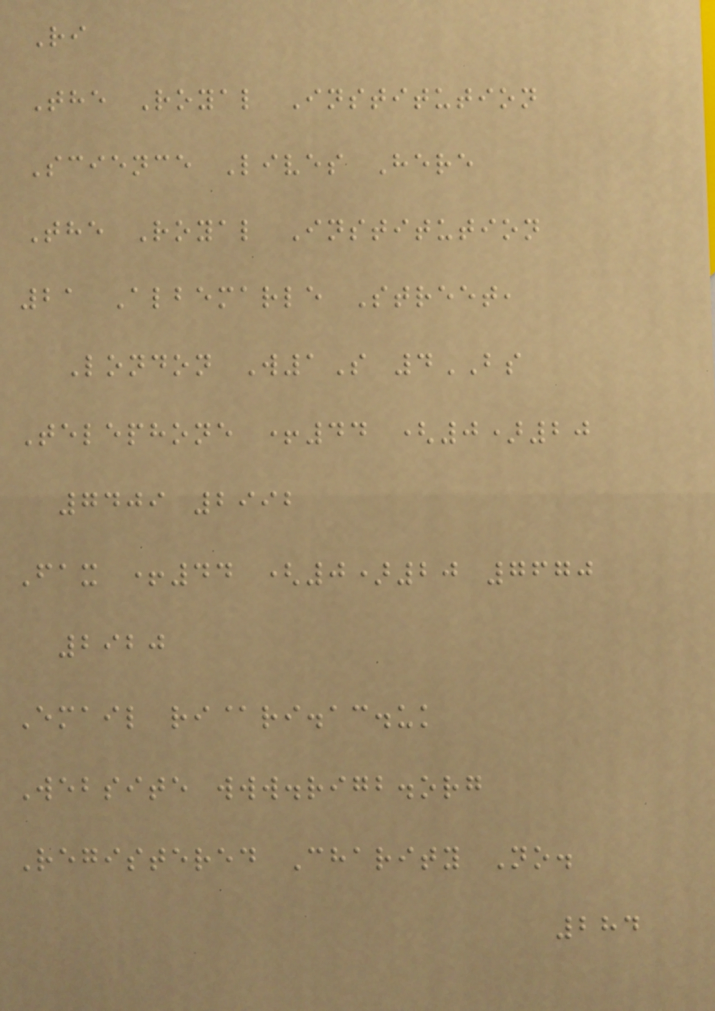Ri
The Royal Institution
Science Lives Here
The Royal Institution
21 Albemarle Street,
London W1S 4BS
Telephone +44 (0)20
7409 2992
Fax +44 (0)20 7670
2920
Email ri@ri.ac.uk
Website www.rigb.org
Registered Charity No.
284
